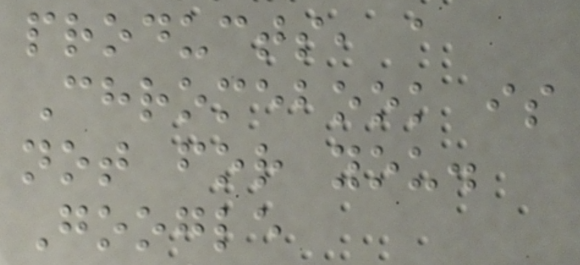products, a
Chromebook is
not for you.
Google
